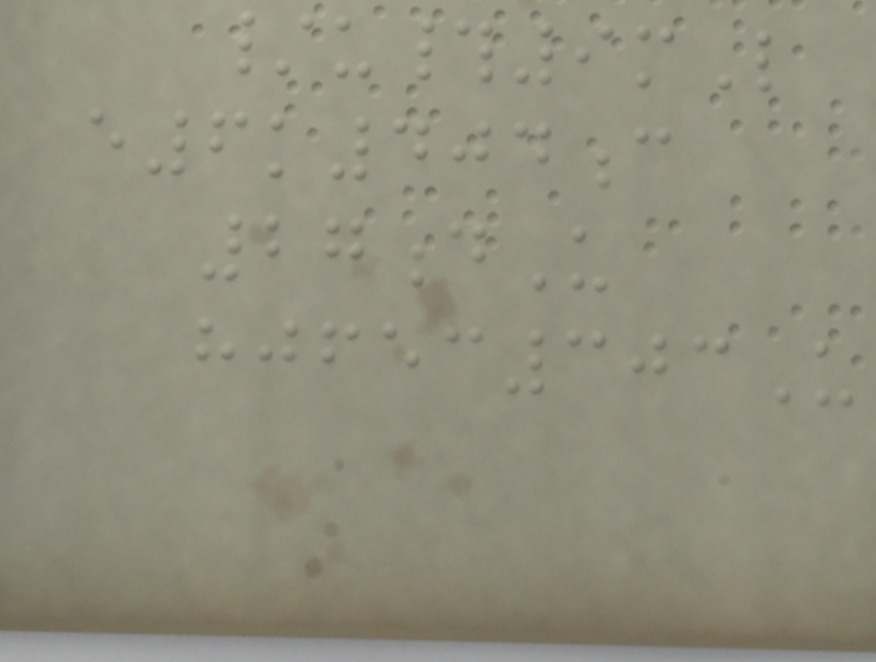/u#9mL
e6k404c
27dU
hjfec303U
